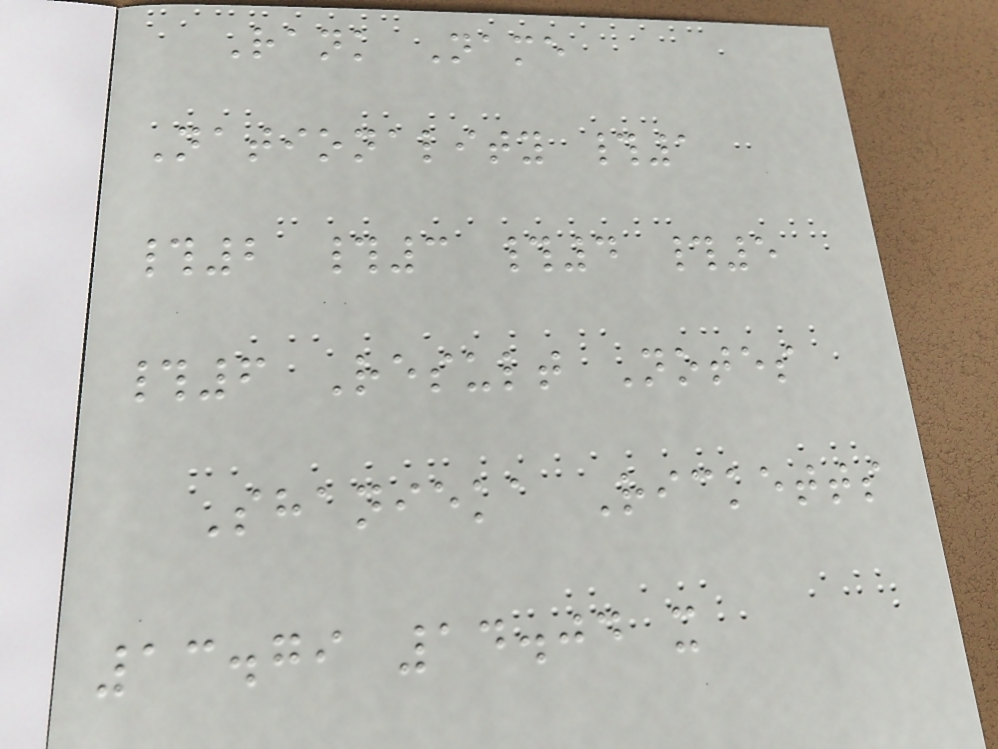Rank Name
Nationality #1
#2 #3 #4 #5
#6 Result Notes
Shanieka Ricketts
13.79 14.04 x
